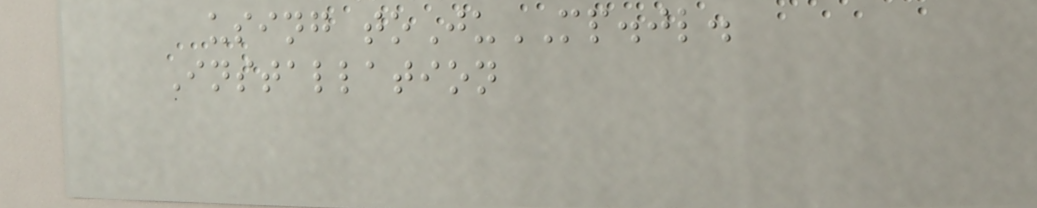using toJuMP.jl.
Installation
